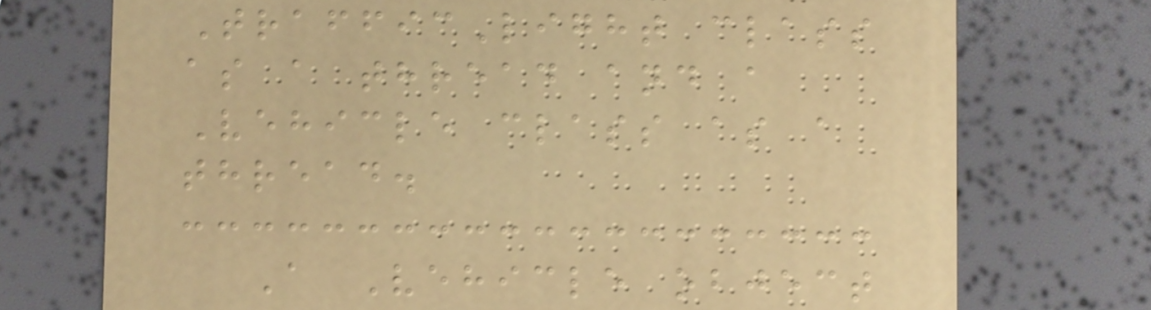TrafficLight class
as a thread and a
Vehicle class as a
thread.
A Vehicle object
